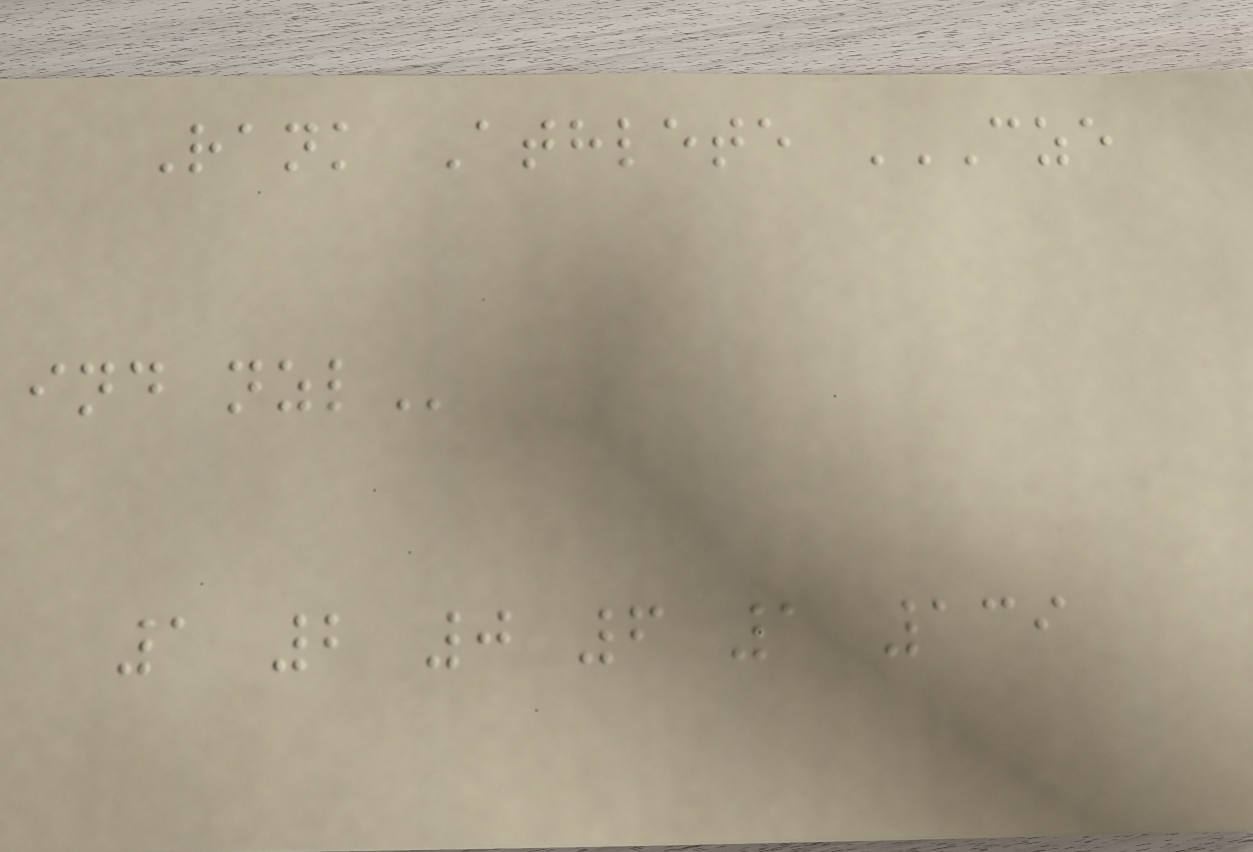Rank Athlete CZE
IND NZL
1 2 0 6 1 139
